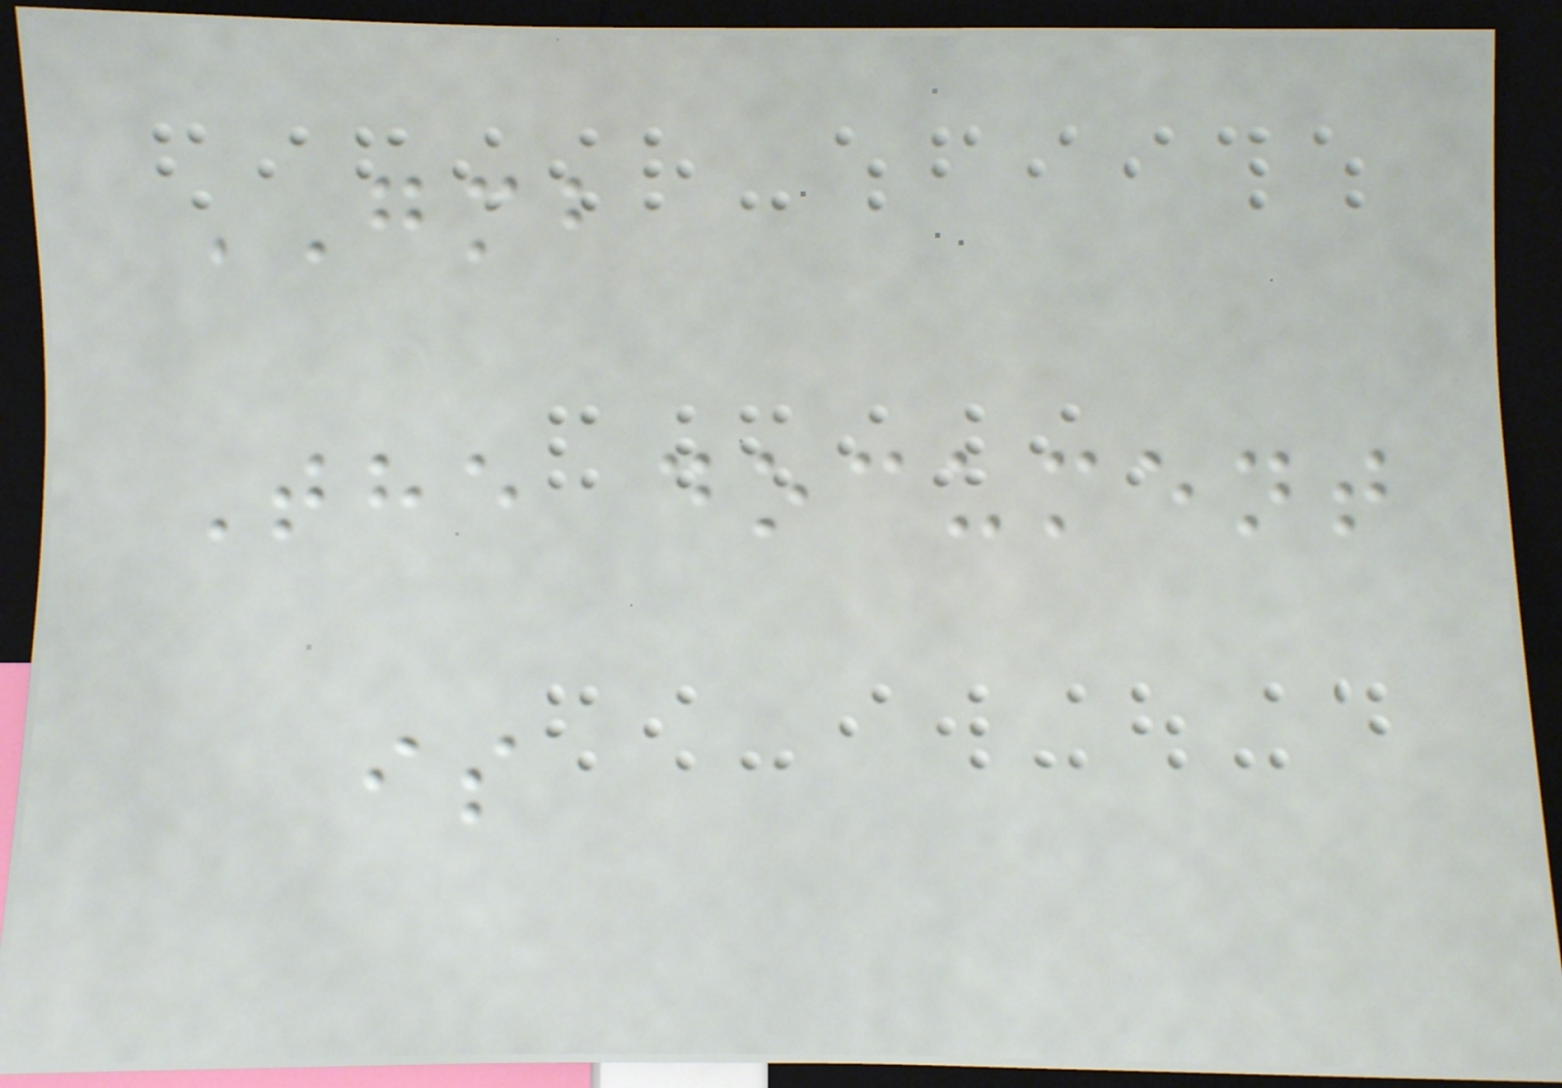GMB
The document
is
